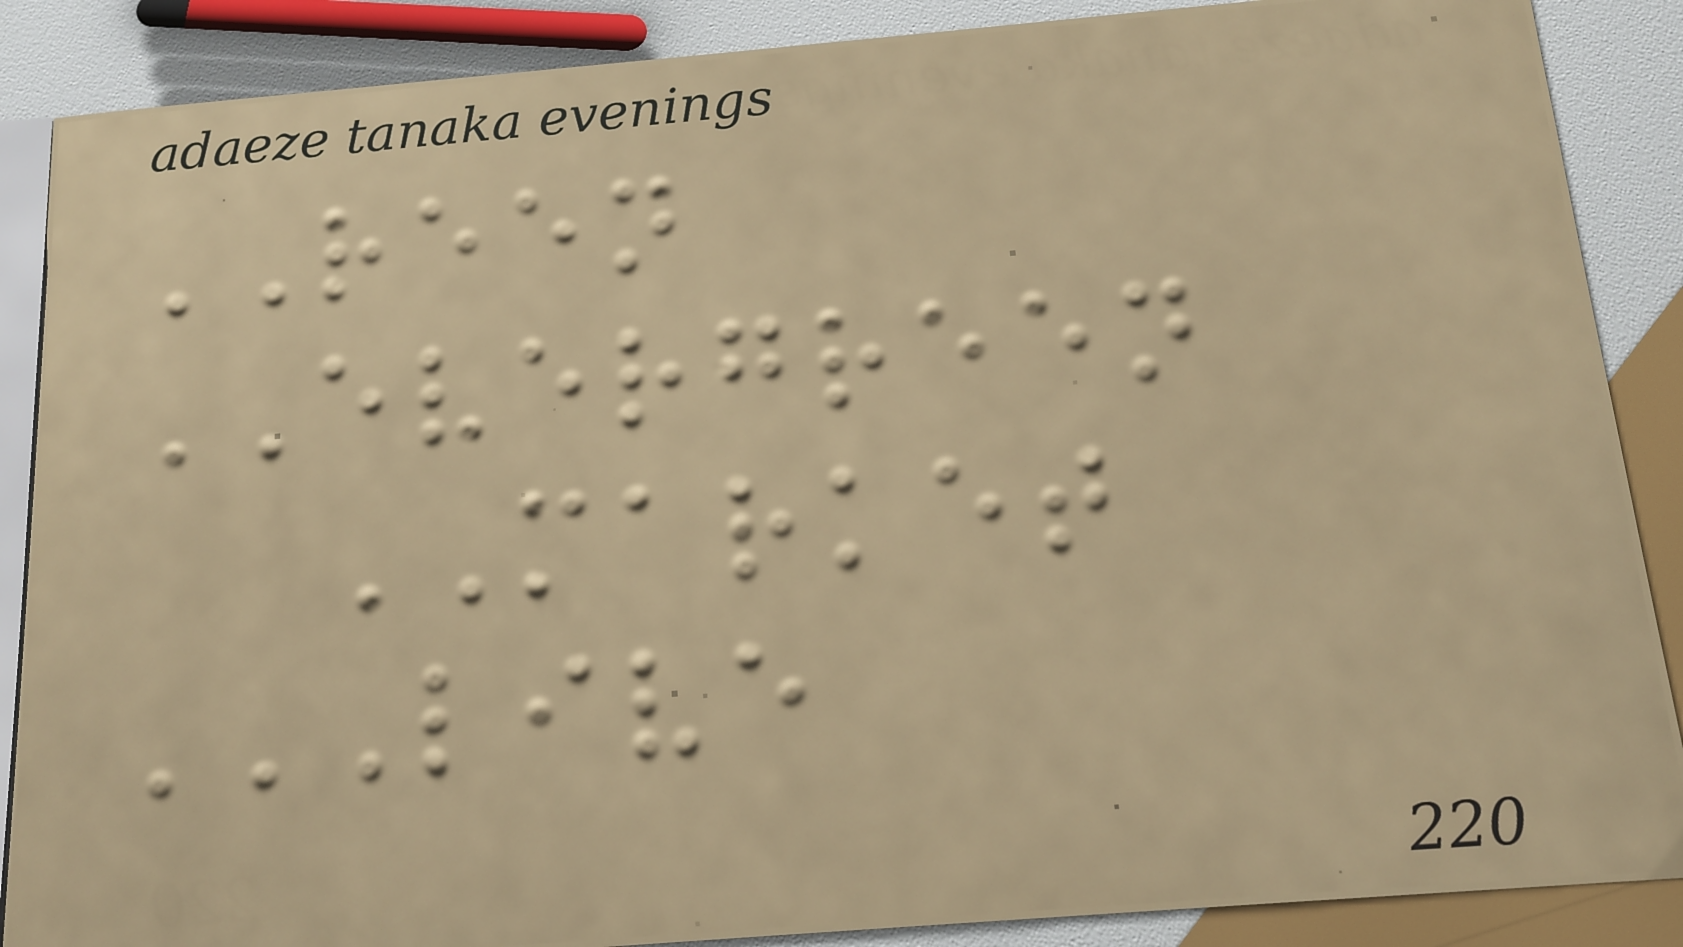REEN
EVERGREEN
MARKET
LIVE
